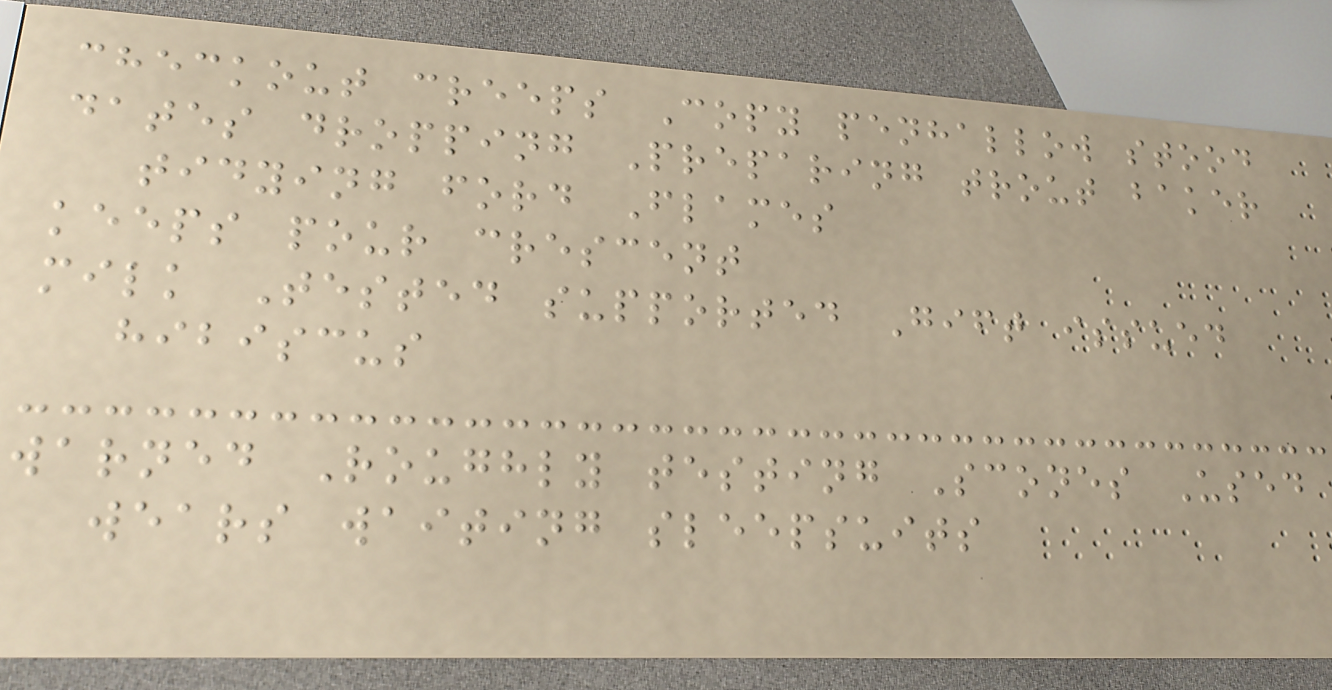checkout creeps Copy penhallow stood
dates dropping Preparing trout baker
tidying ford Flames
keeps pour crescent
milk Tested supported Gift issued
hibiscus
warned Roughly testing Scones Used
wears waiting sleepsuits
